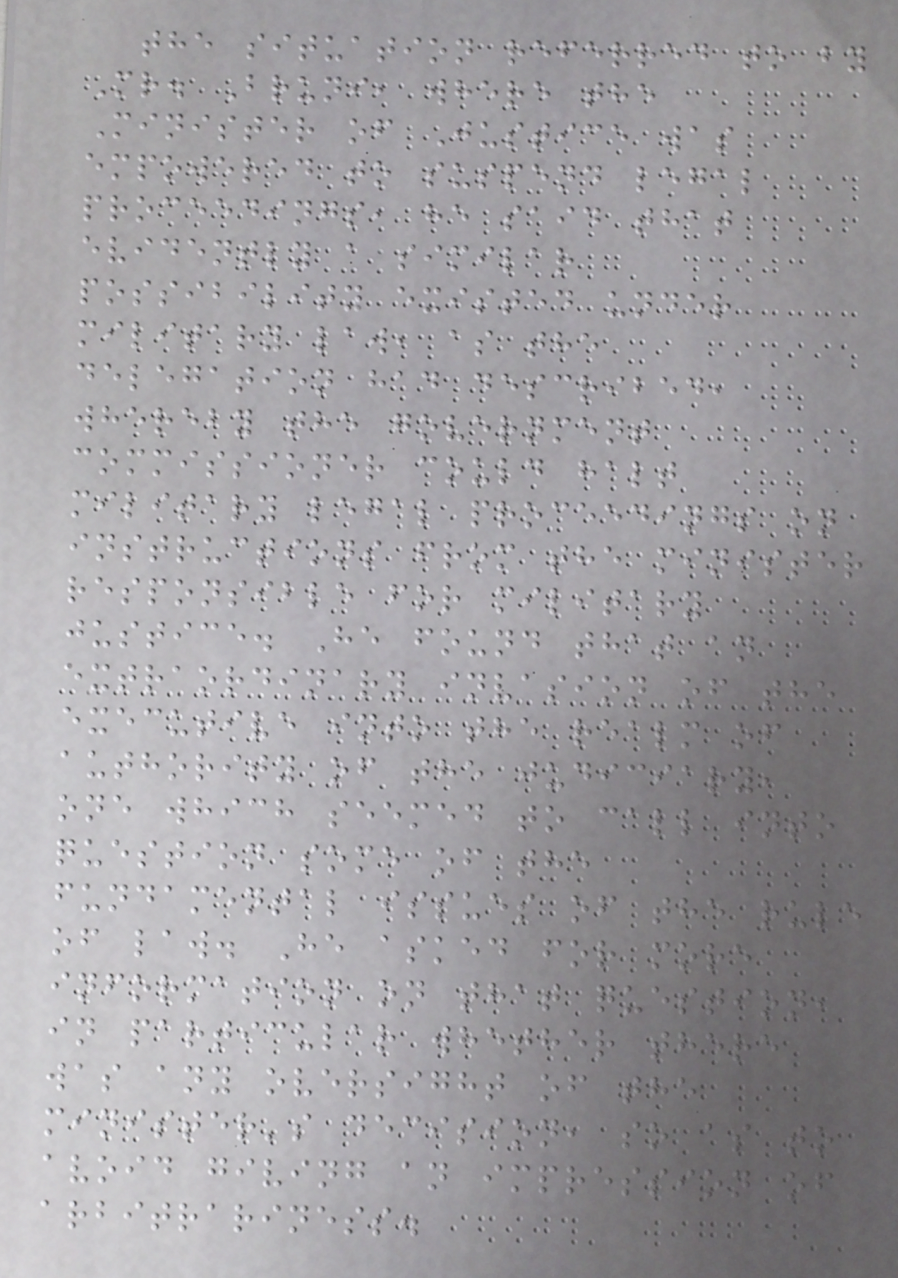the situation referred to by
Mr. Bruni, where the
Minister of Justice was
empowered to suspend legal
proceedings, he said that
evidently a similar
possibility existed under
military law, as the
delegation had described,
whereby the government
commissioner could halt
military legal proceedings on
instructions from the minister
responsible for military
justice. He found that an
extraordinary invasion of the
executive into the realm of
authority of the judiciary,
one which seemed to call into
question some of the
fundamental issues of the rule
of law. He asked for more
information on that question,
in particular whether there
was any oversight of the
minister's decision, so as to
avoid giving an impression of
arbitrariness.
